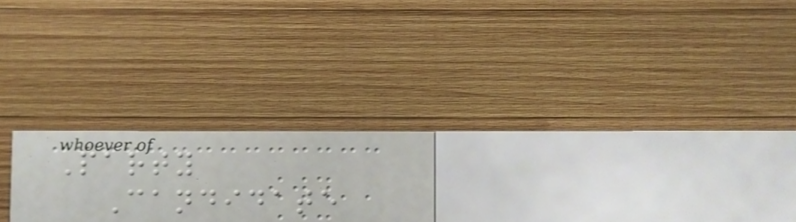Party
Candidate
